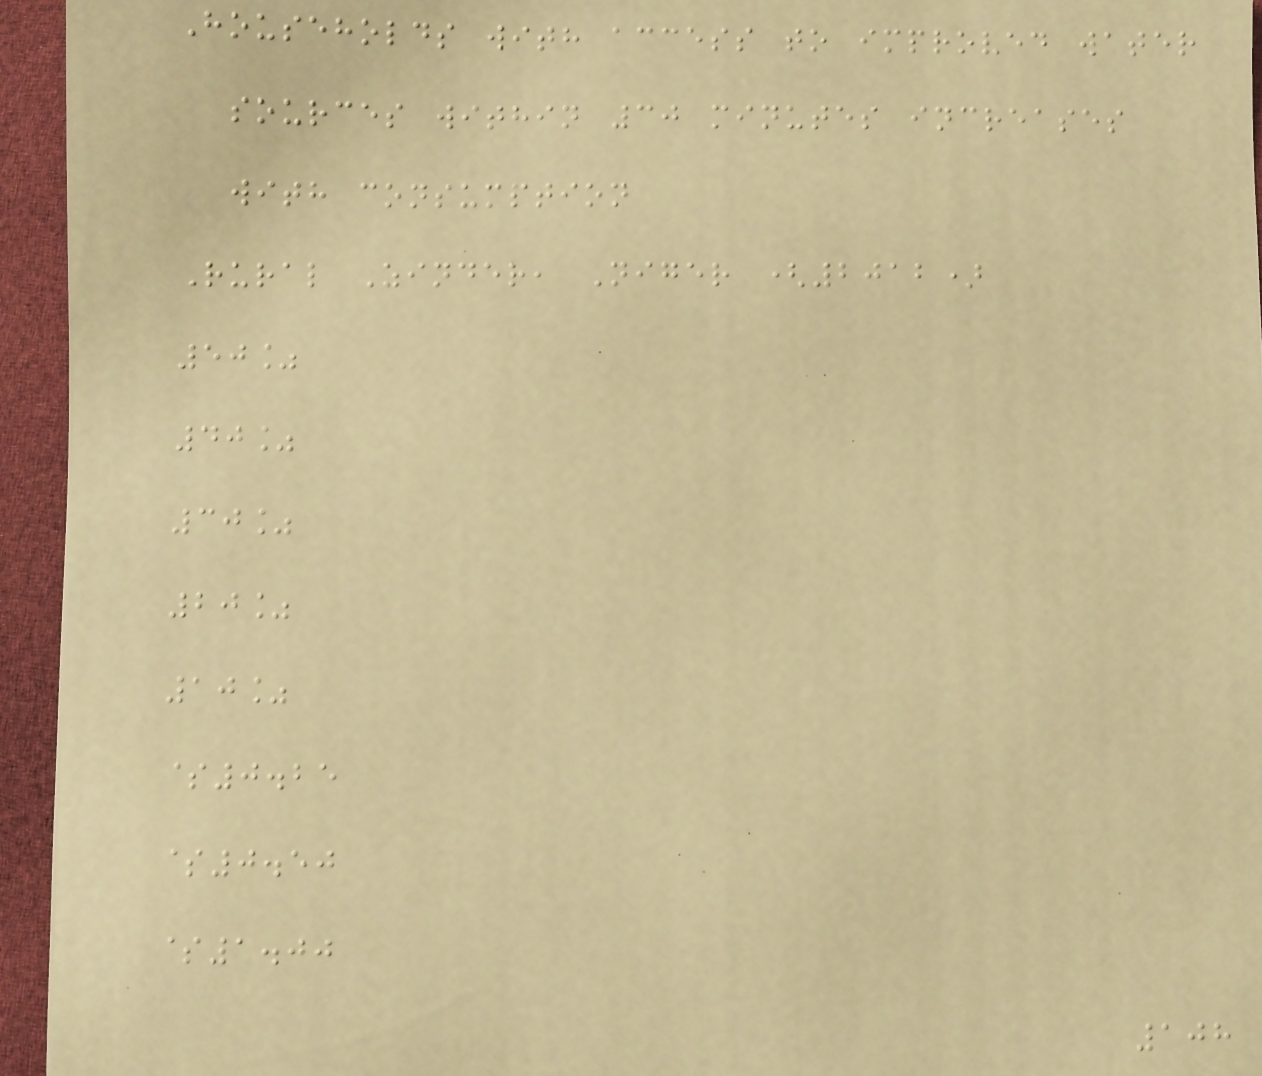Households with access to improved water
sources within 30 minutes increases
with consumption
Rural Zinder, Niger (2012)
50%
40%
30%
20%
10%
$0.25
$0.50
$1.00
108
